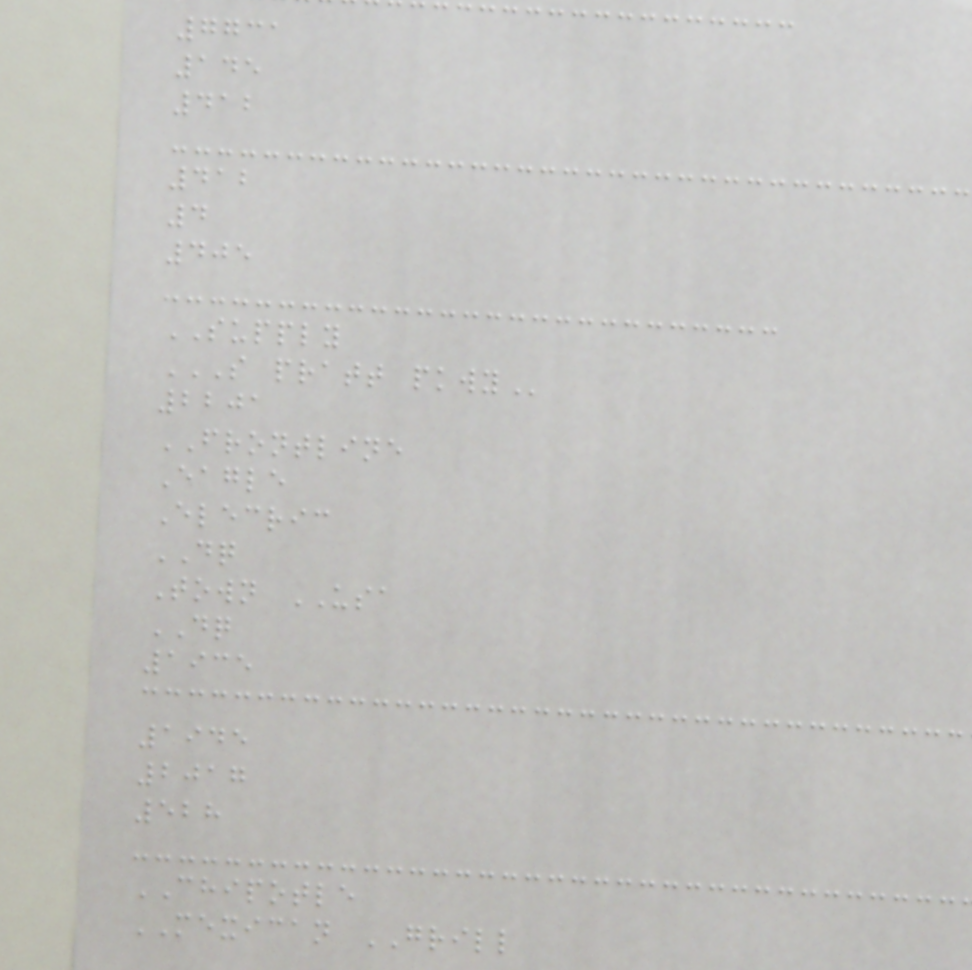7731
145
412
412
4
405
SUPPLY
S PRATT PKWY
2201
FRONTLINE
Eagle
Elecric
DQ
Town USA
DQ
1935
1945
2017
528
CHIPOTLE
MEXICAN GRILL
